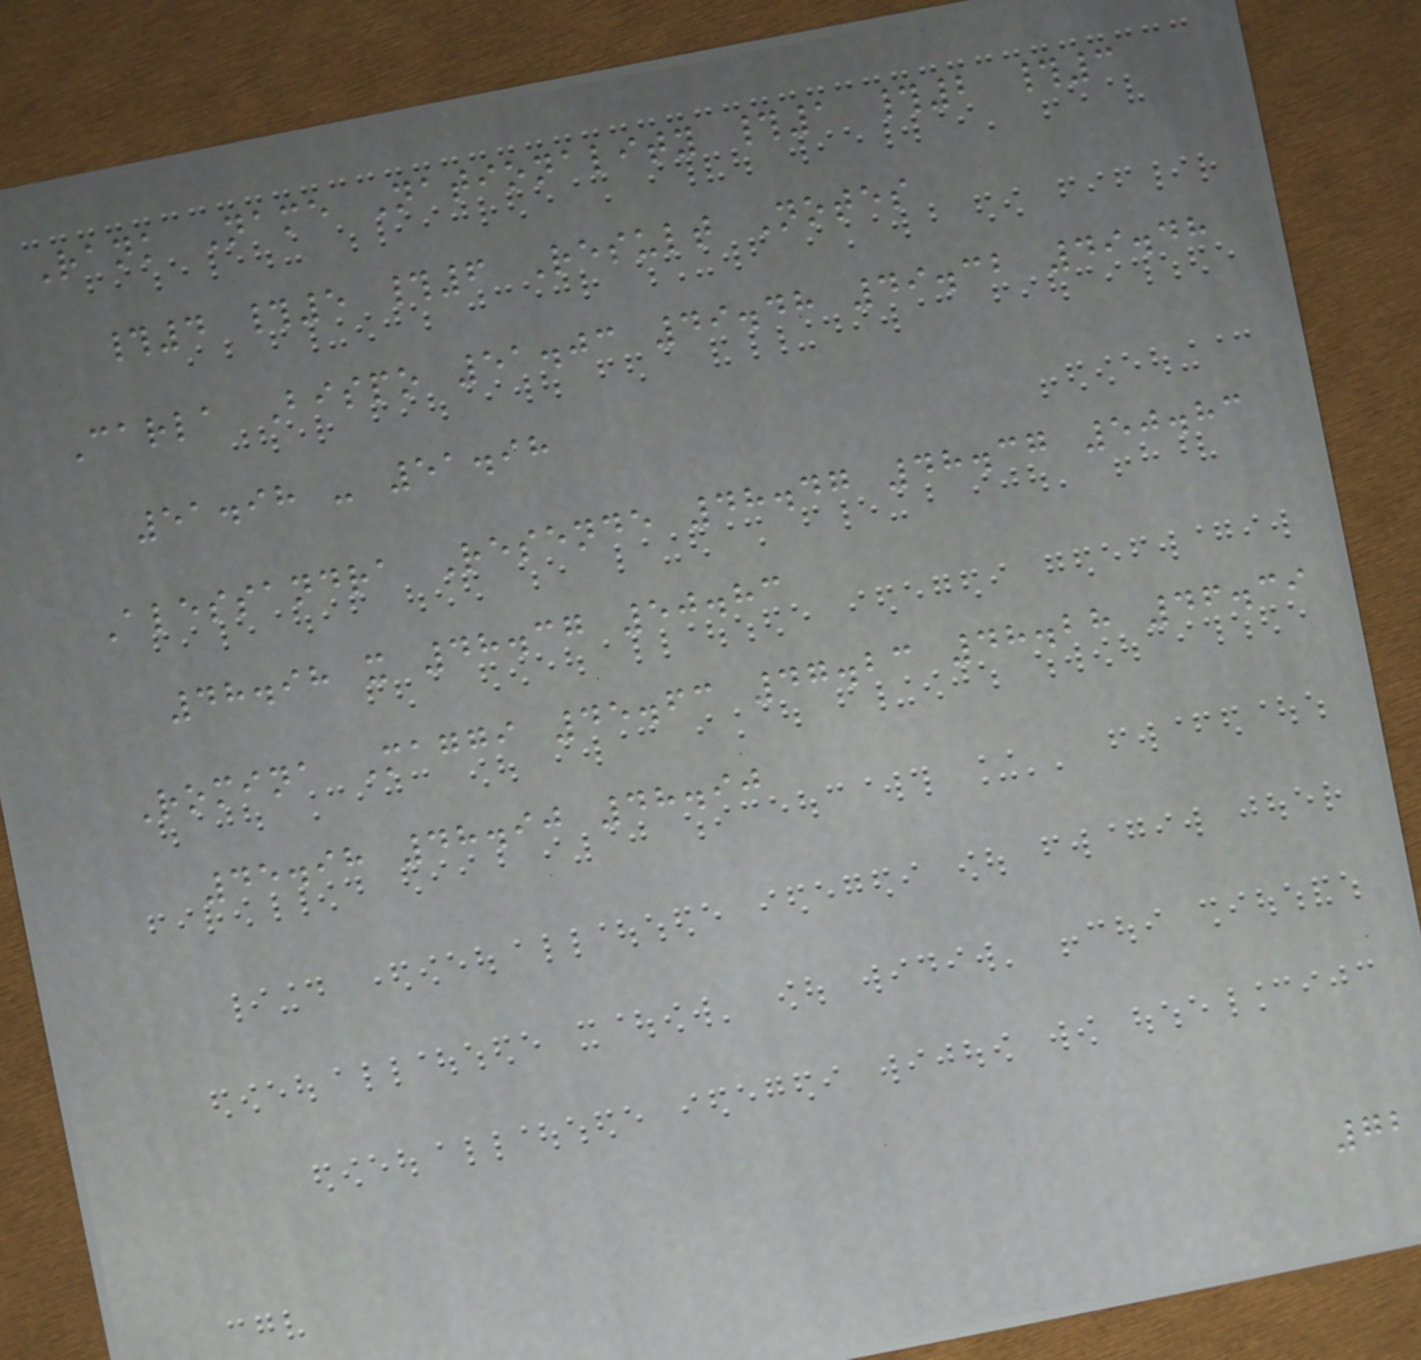Rank Name Nationality #1 #2 #3
#4 #5 #6 Result Notes
Carla Bispo 51.03 49.48 49.32 49.48
51.98 - 51.98
Alessandra Resende 48.47 48.37 50.83
48.98 x 48.37 50.83
Romina Maggi 45.63 47.23 48.28 46.39
45.98 48.90 48.90
72
